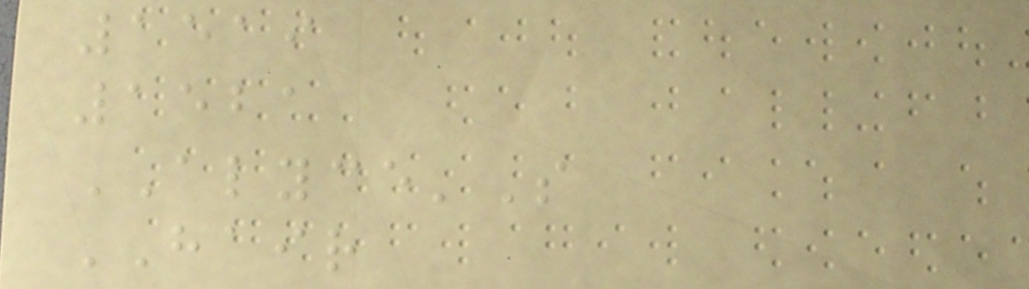1519
1521
ALYCE'S
HAIR
